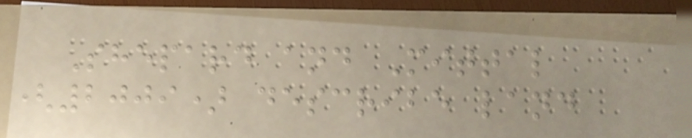Shepard and Mittal
(2009) describe land
